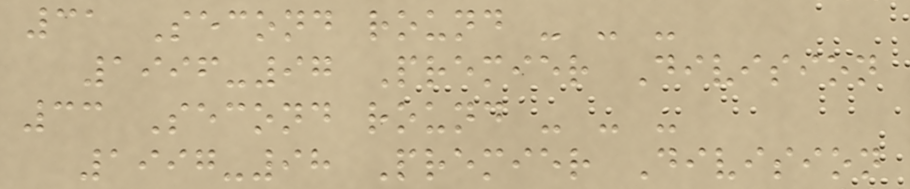31 Second round - - -
1996-97 Premier Division
33 Second round - - -
1997-98 Premier Division
